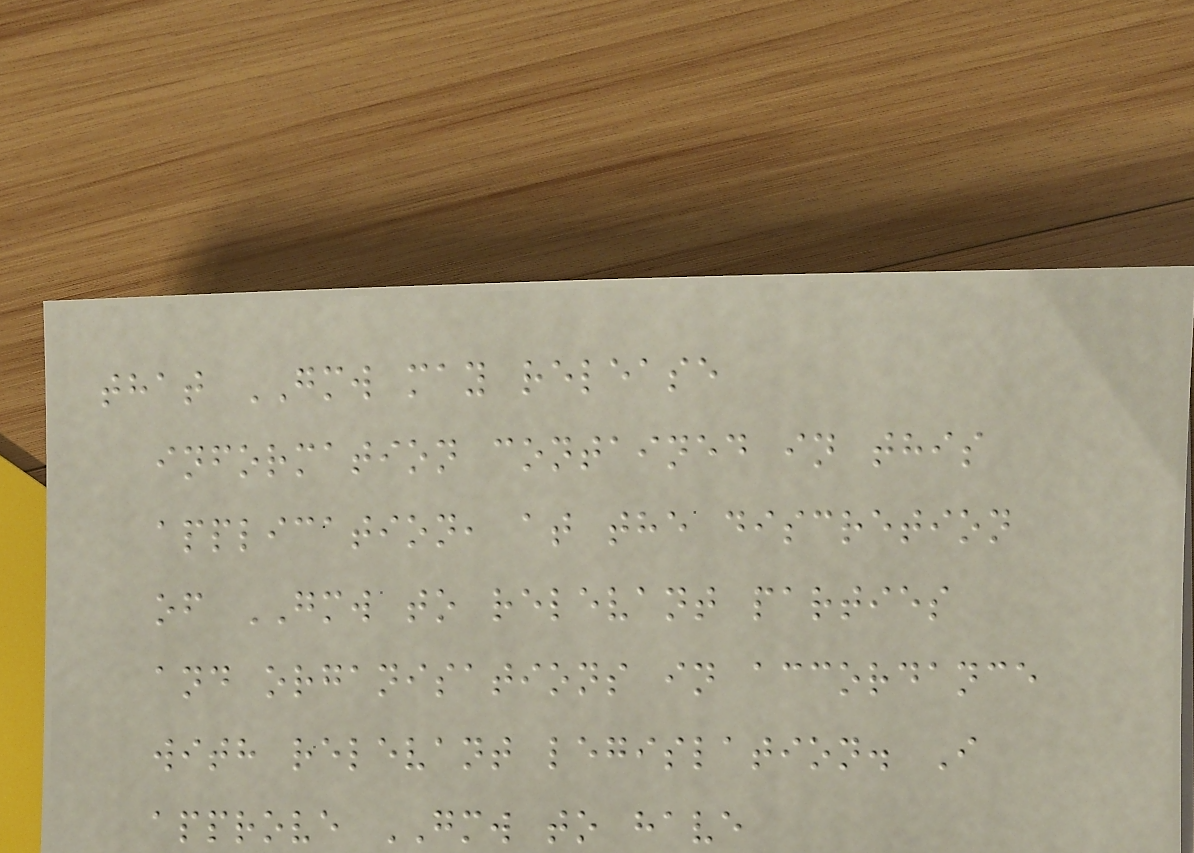that GMW may release
information contained in this
application, at the discretion
of GMW to relevant parties
and organisations in accordance
with relevant legislation. I
approve GMW to have
